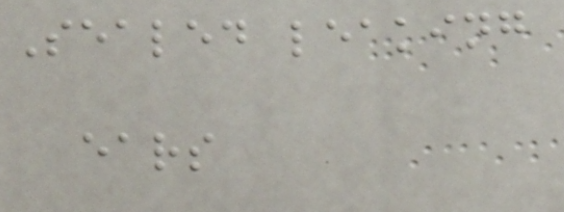Sealed leaking
ears
